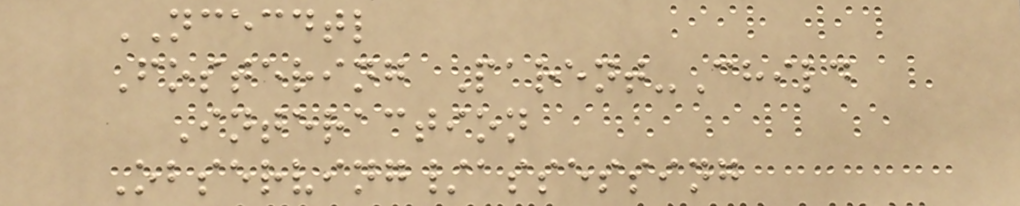NCECDTL
Fostering Parent-Child
Interaction
Observing/assessing
